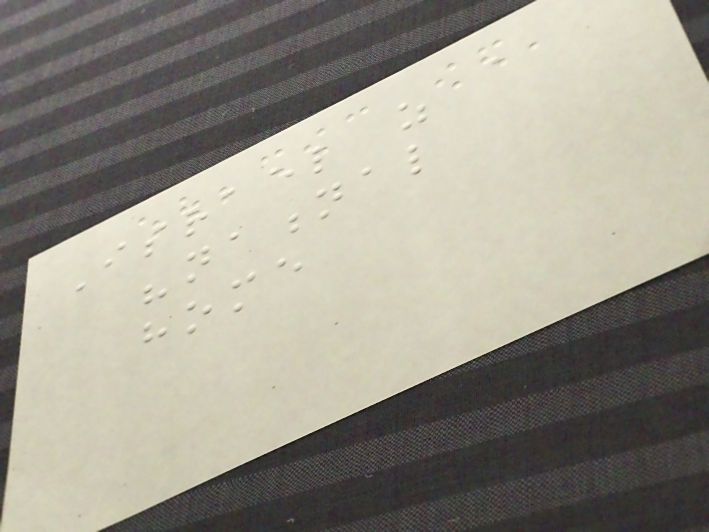Israel as a
"national
home
